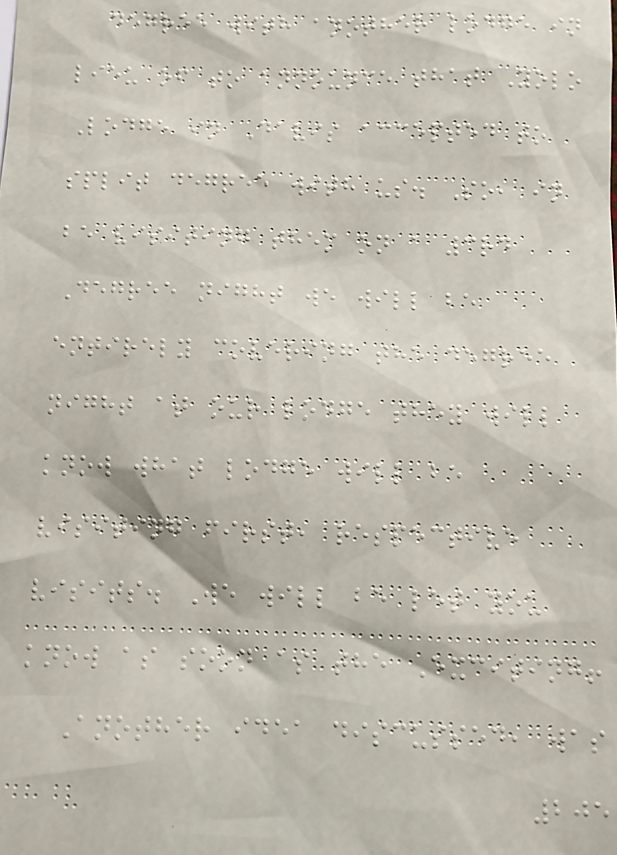degree with another lodge in
lieu of to announce that Yolo
Lodge in Davis accepted to
split degree with us. So, in
be visiting them on a 3rd
Degree night we will be
entirely covering the degree
night at our lodge they will
know what lodge will be
visiting first, respective
visits. We will be let you
know as soon as the Exciting!
Another idea discussed, was
205
